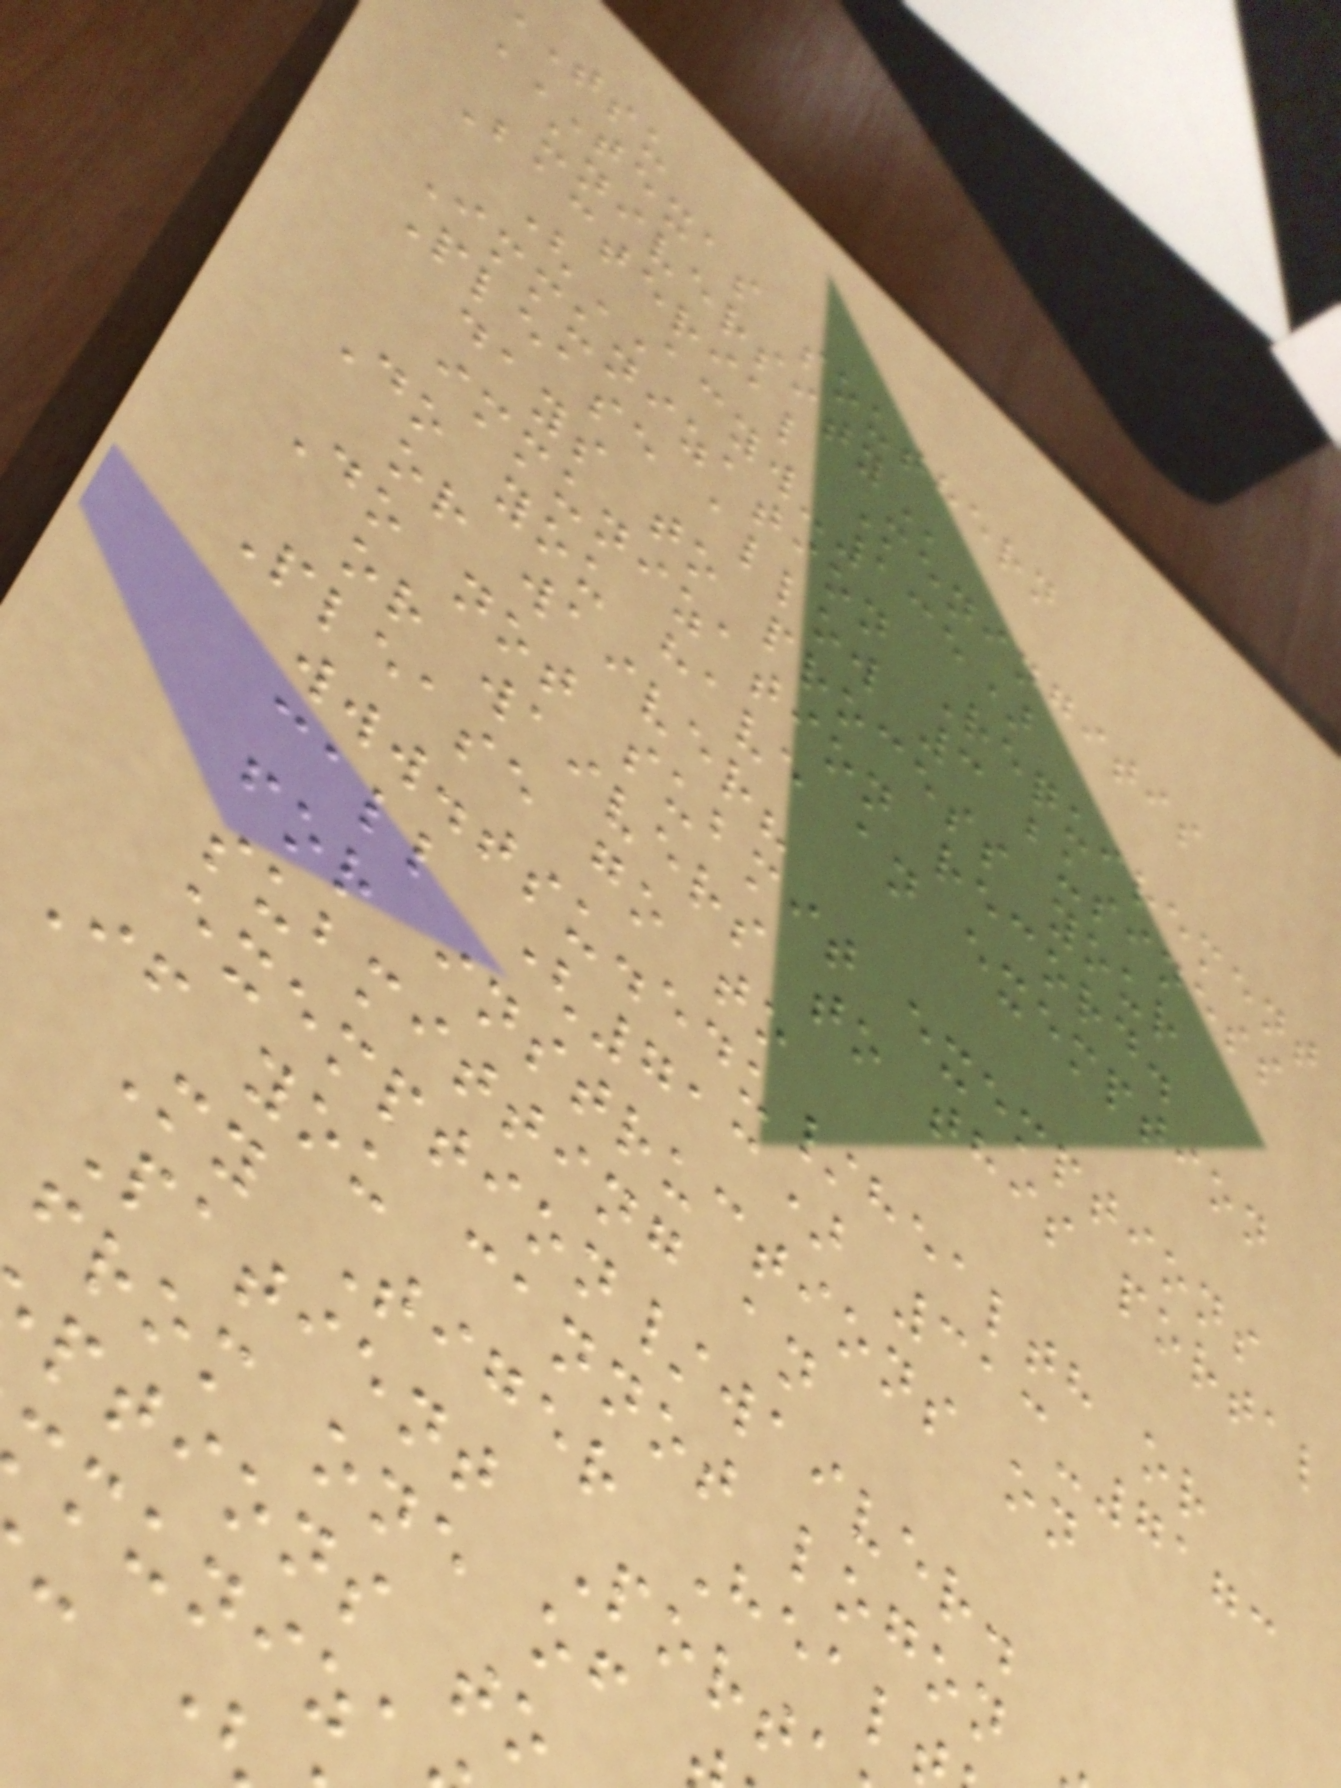TEXAS SOUTHERN
Bacterial Meningitis
(ACYW-135)
Immunization Requirement
Please allow 3 business
days to process your
immunization record.
Do you have an exemption
or waiver?
Do not submit exemptions
or waivers to this portal
Please go to
www.tsu.edu/health or
call (713) 313-7173
for instructions on
submitting an
exemption/waiver.
If you cannot logon
My Tiger Heal
Patient Port
from one of
ptions to
